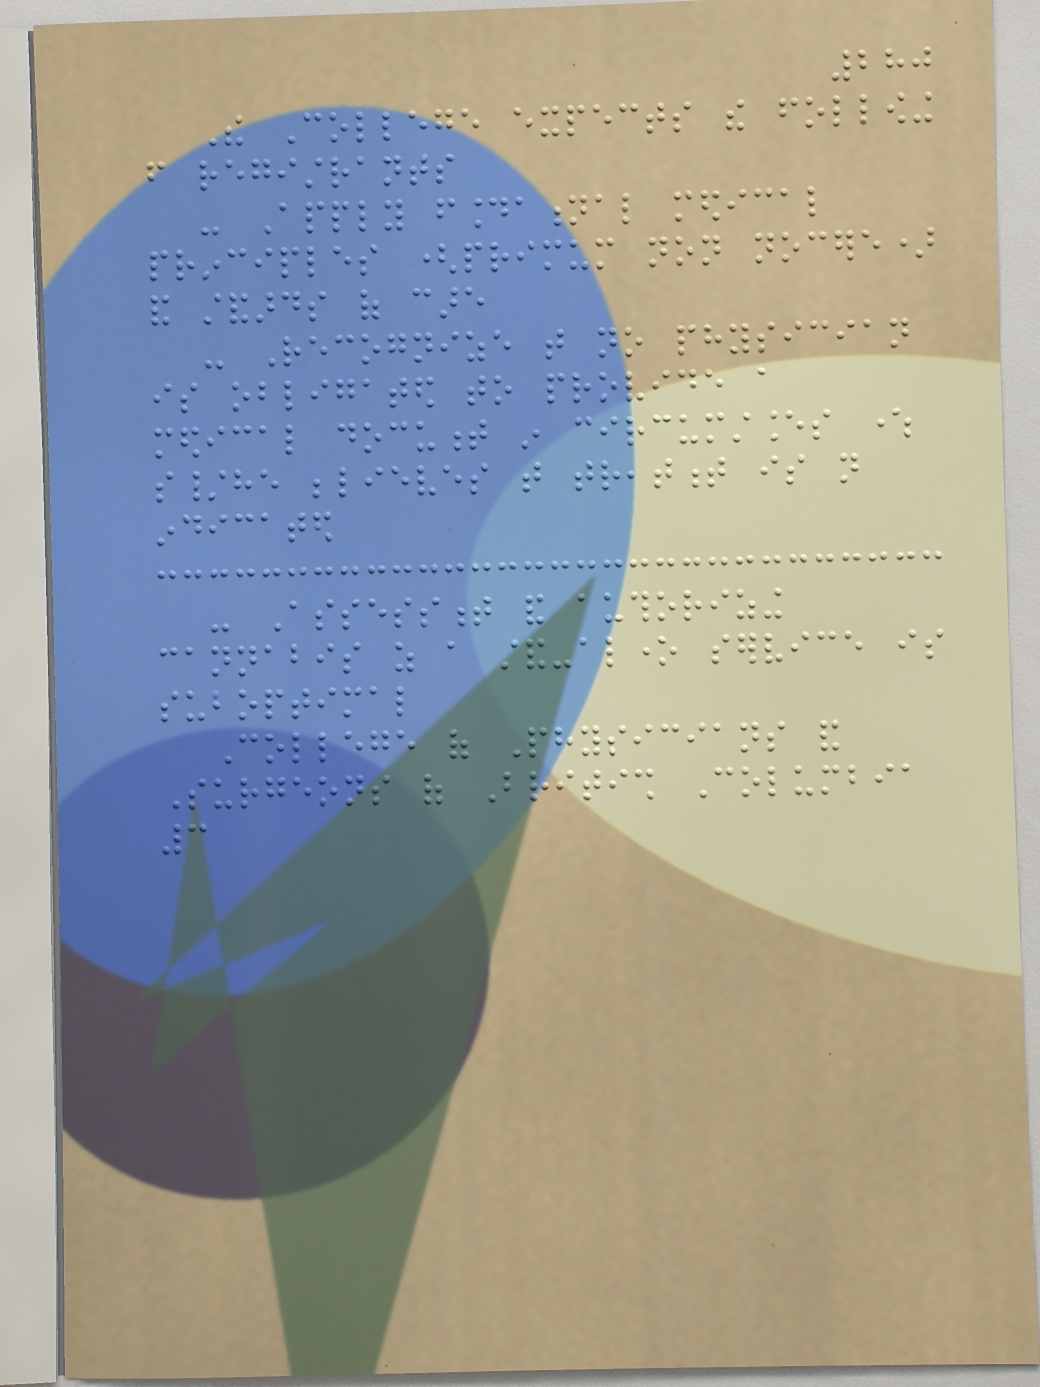280
The College expects the following
from registrants
- Apply foundational medical
principles (primum non nocere)
and standards of care
- Recognize that no physician
is obligated to provide a
medical document in circumstances where
s/he believes that treatment is not
indicated
- Assessment and authorizing
cannabis as a stand-alone service is
suboptimal
College of Physicians and
Surgeons of British Columbia
3
